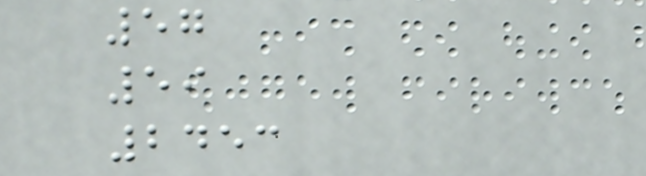57
59
2453
